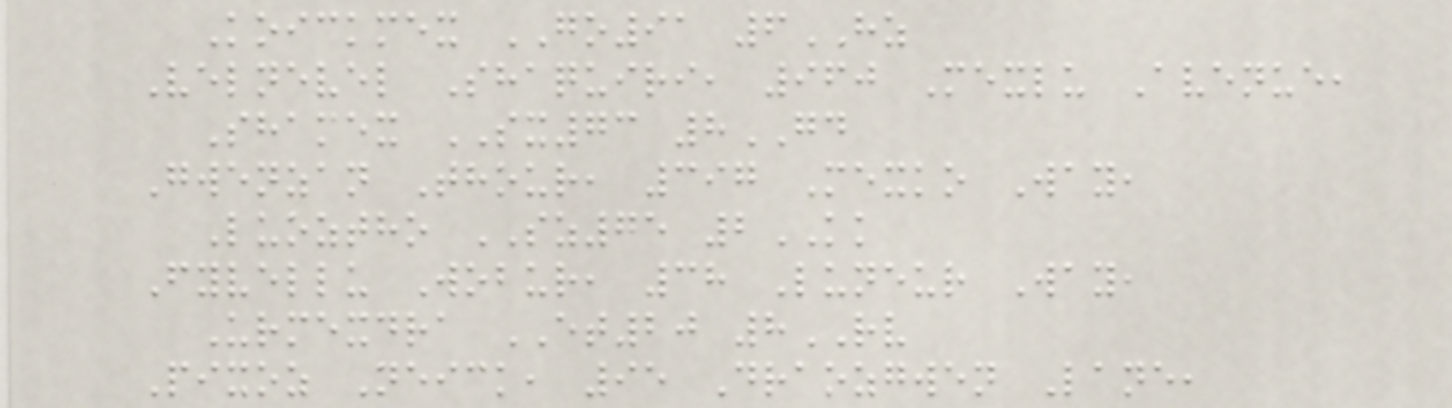Koickmex GO91 6HZ
Velnevel Shaquiri, 960 Mexlu Avenue,
Shamex SX73 8GD
Gwenzan Thour, 397 Mexko Way,
Luoztho SZ75 2KK
Fyvellu Wobur, 38 Luneur Way,
Urmexdra ET20 8RV
Pixoz Neick, 95 Draozgwen Lane,
